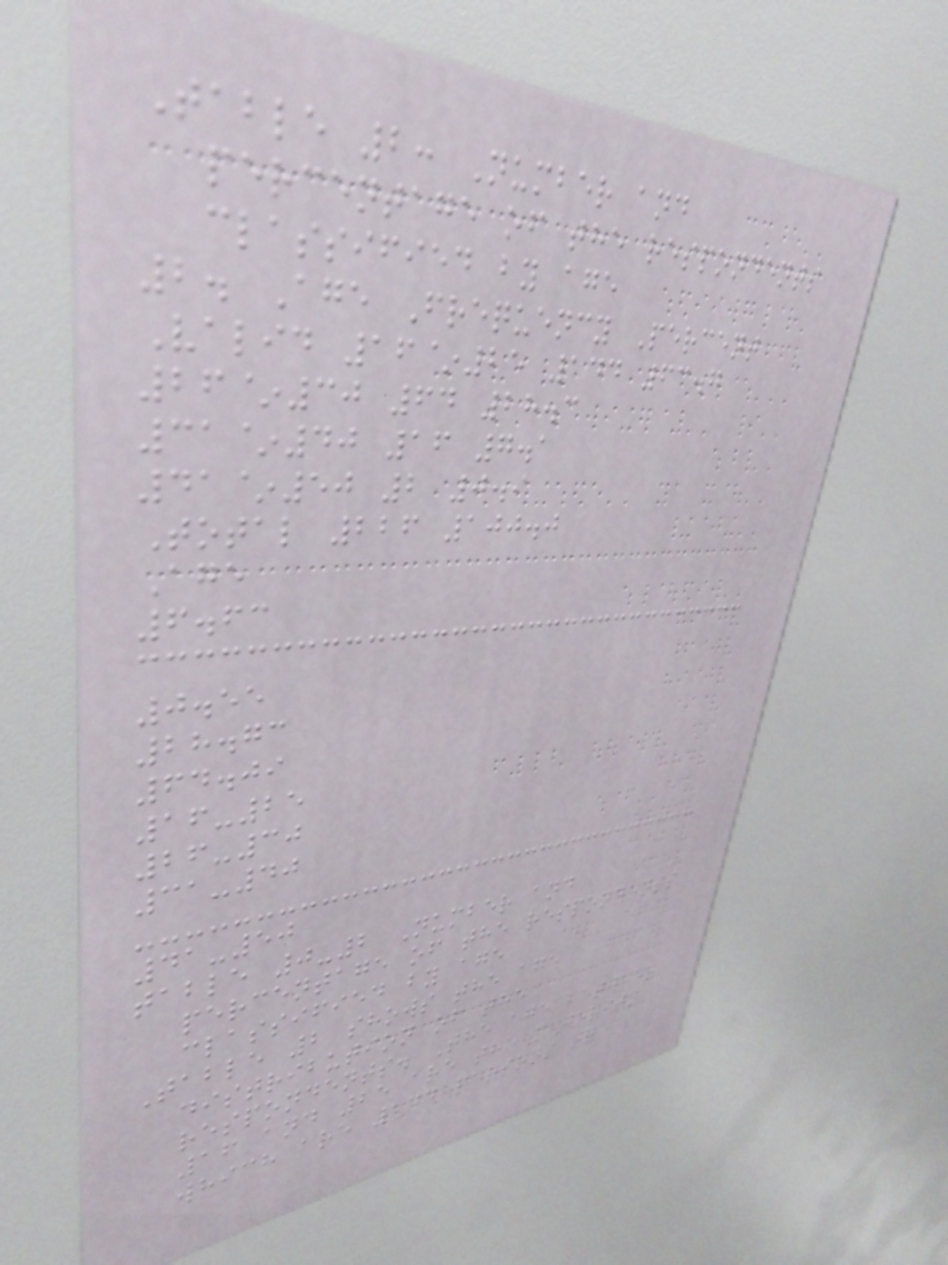Table 2: Number and
percentage of the respondents
classified by age
2. Age Frequency Percent
Valid 16~25 144 63.7
26~30 64 28.3
31~40 16 7.1
41~50 2 0.9
Total 226 100.0
Age
6.63
0.55
28.73
64.09
16-25
26-30
31-40
41-50
table 0-2 Number and
percentage of the respondents
classified by age
Table 2 shows the age
distribution of the
respondents. The age between
16 and 25 are the majority,
which are 144 persons or
